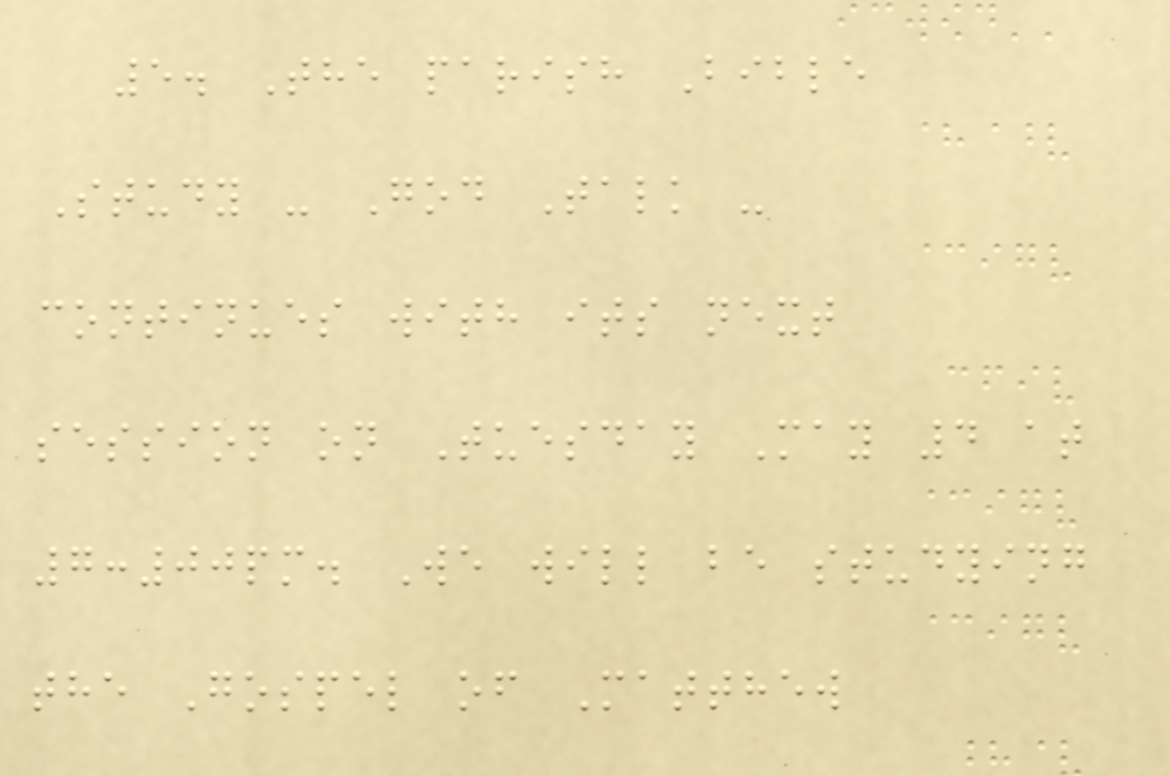5. The parish Bible
Study - God Talk -
continues with its next
session on Tuesday May 4 at
7:00pm. We will be studying
the Gospel of Matthew
